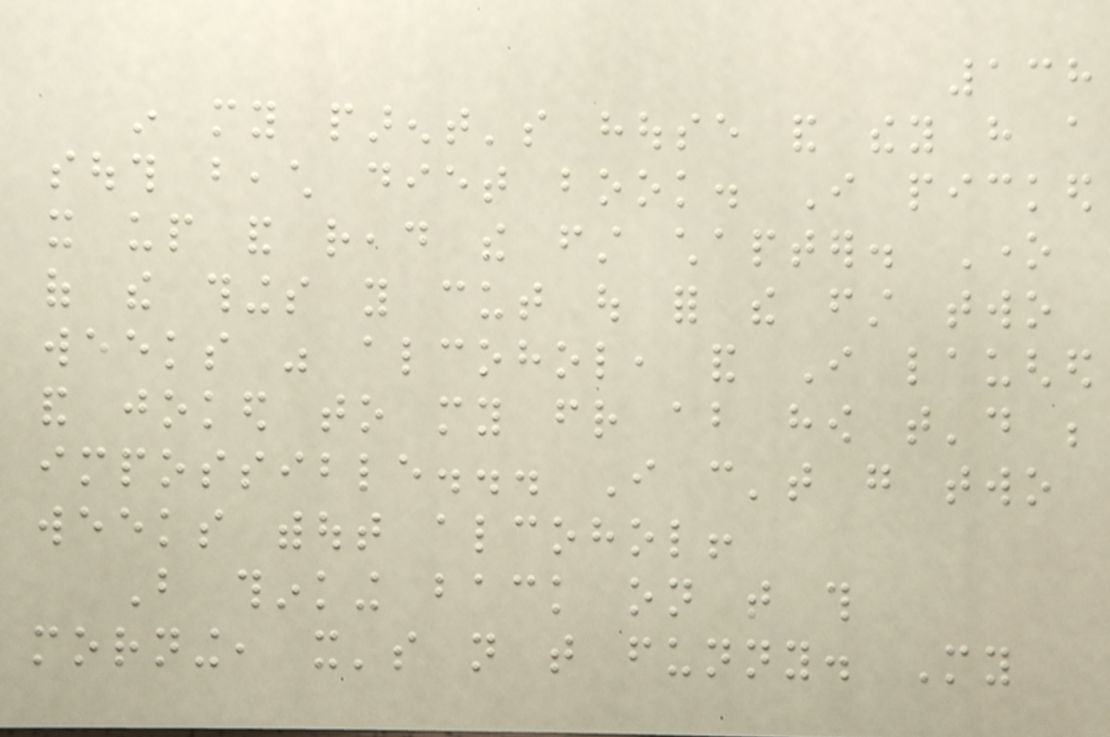138
in my parent's house and they have a
south beach diet book. I picked
it up and read the first chapter. One
of the things you cut out for the first two
weeks was alcohol, and I laughed
and joked to my friend about how that'd be
impossible... I can't go two
weeks without alcohol!
But thinking back on that this
morning, it's not that funny. My
